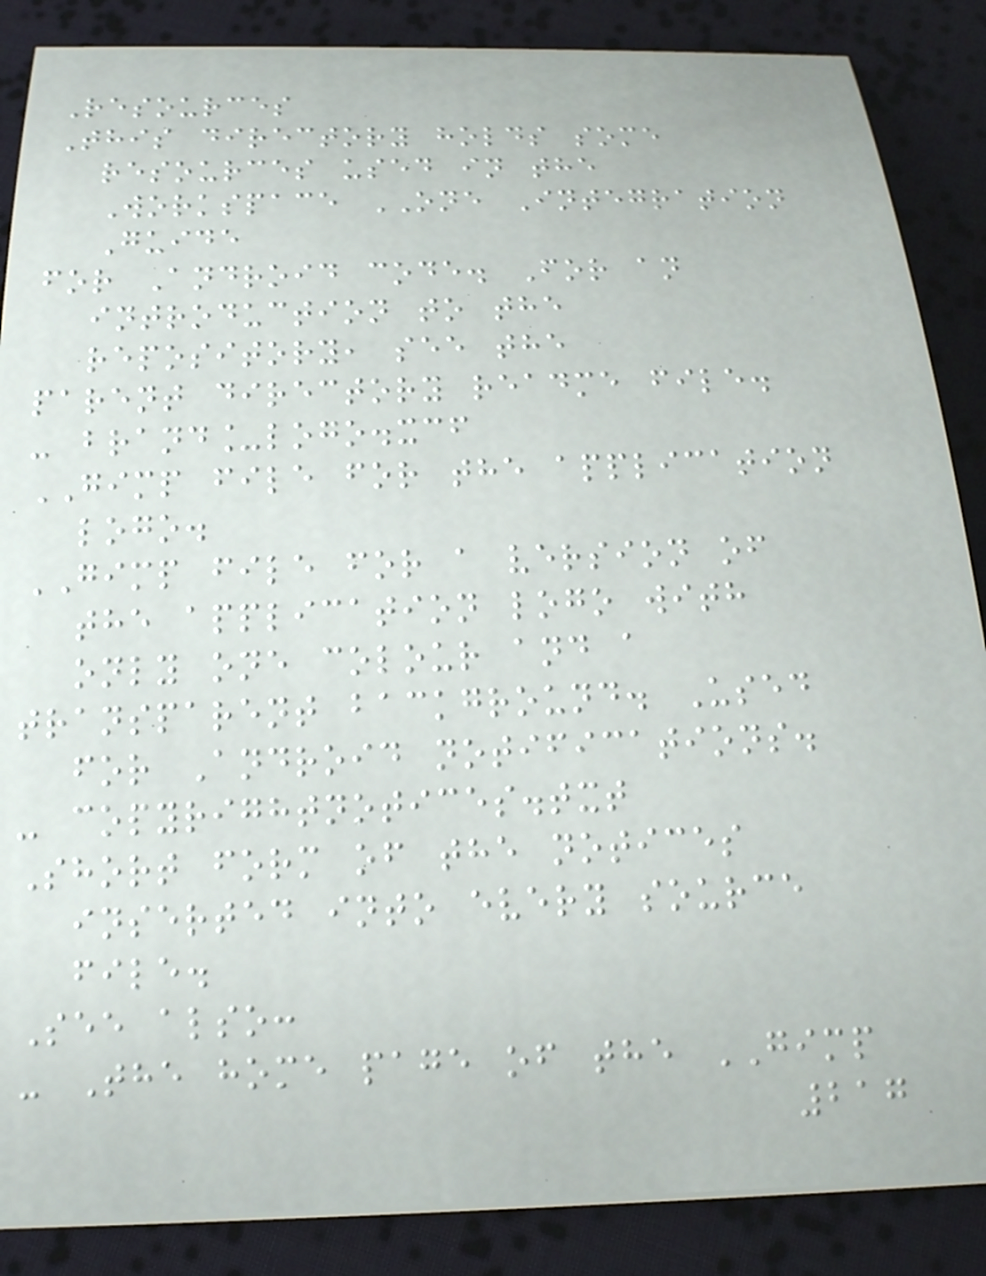Resources
This directory holds some
resources used in the
Workspace ONE Integration
Guide
for Android code. For an
introduction to the
repository, see the
parent directory readme file.
- brand_logo.xcf
GIMP file for the application
logo.
GIMP file for a version of
the application logo with
only one colour and a
transparent background. Used
for Android notifications.
- copyrightnotices.txt
Short form of the notices
inserted into every source
file.
See also:
- The home page of the GIMP
217
